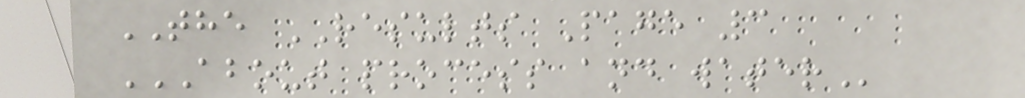THE RESULTS Page 3
ABOUT PROCESS AND WATER
